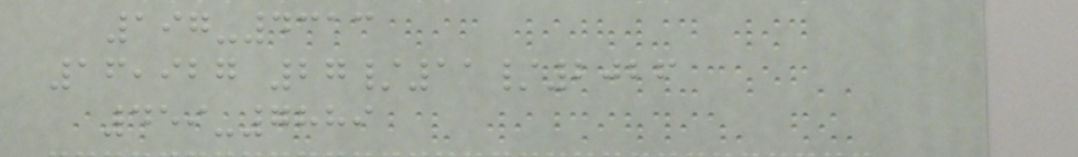197-4313
16,927 27/11/2026
459-7889
